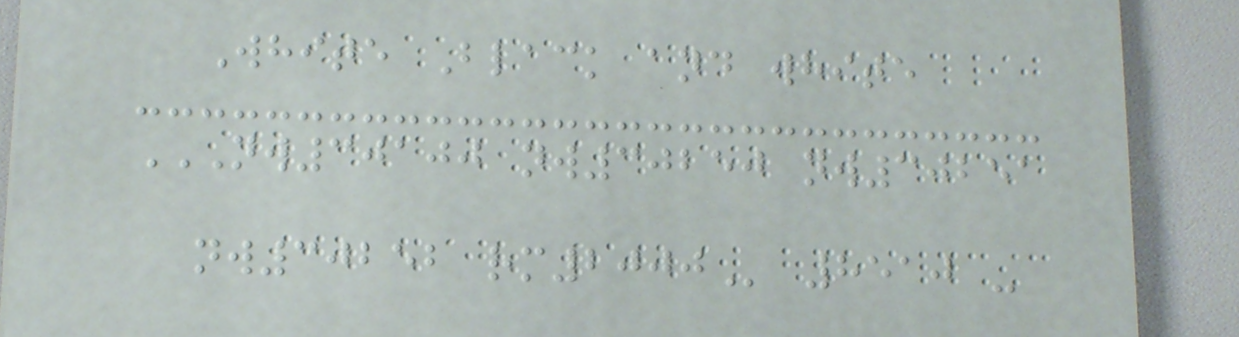White Black and white
NW30100 NW30250 NW30251
NW30252 RM2000 8510 -
